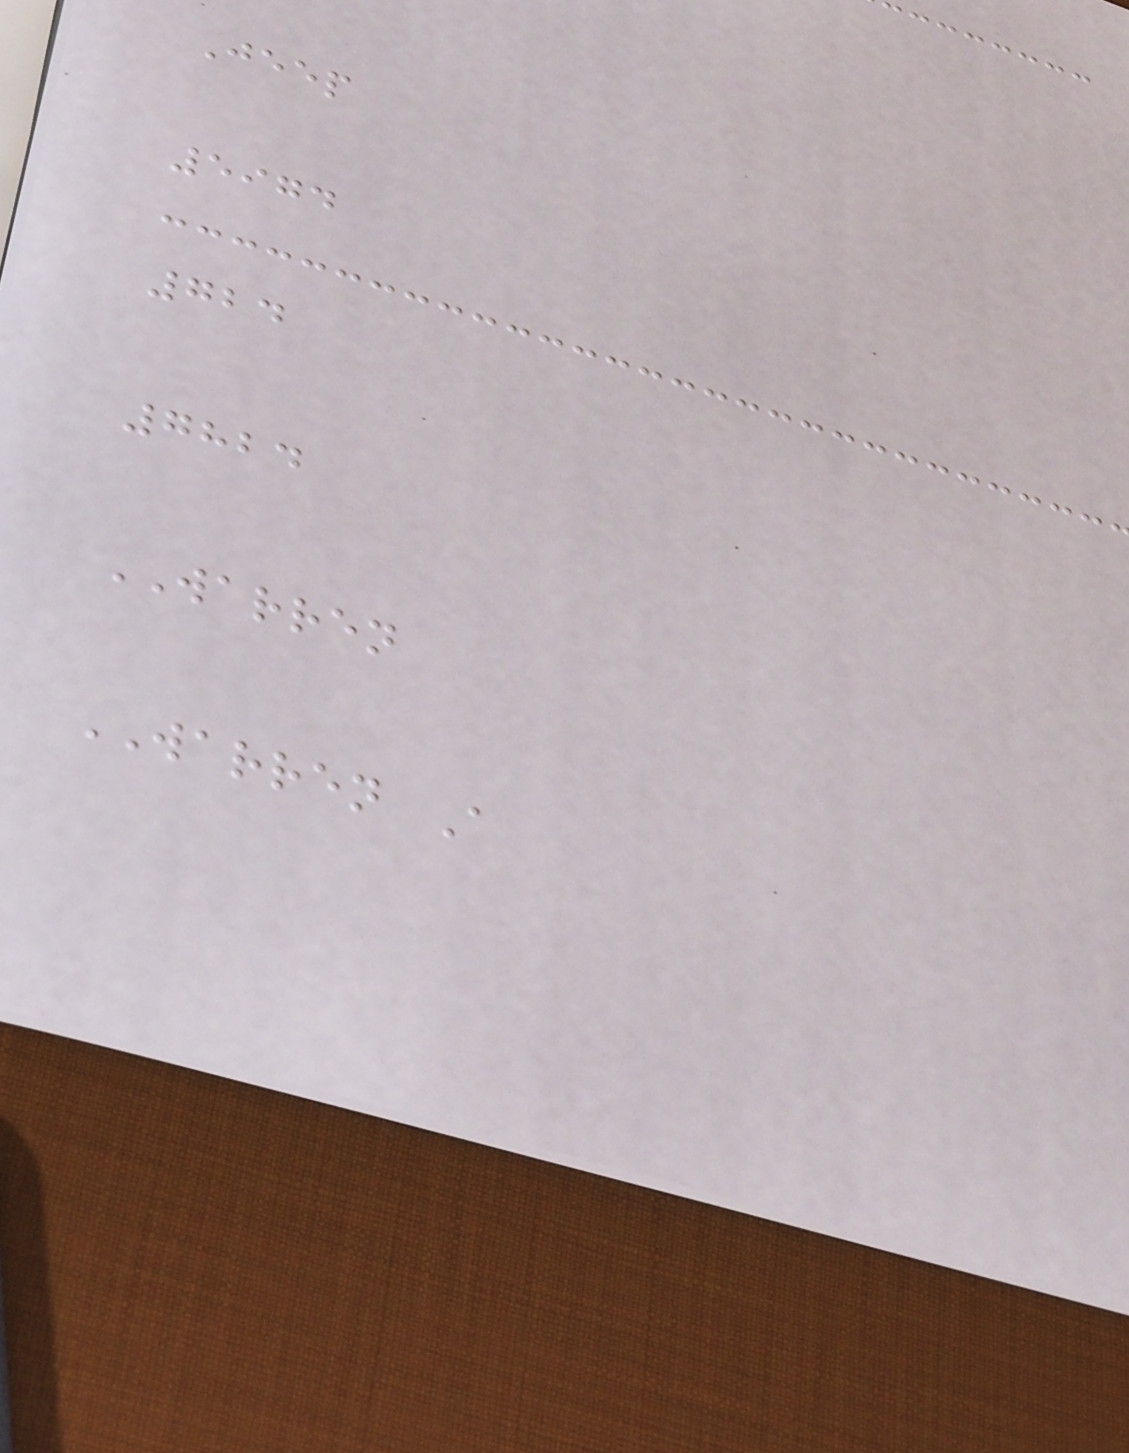Jeep
5974
724
7824
WARREN
WARREN A
